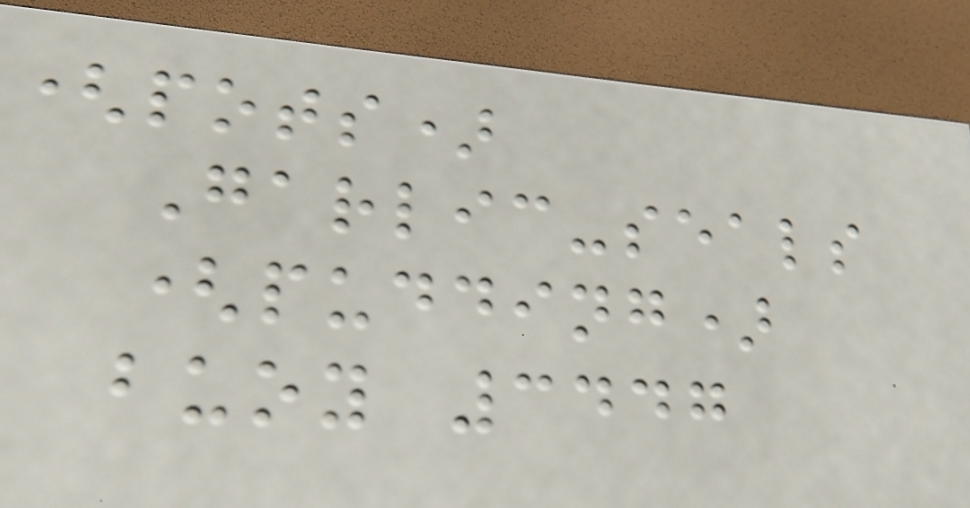(pots)
Garlic-seals
(pudding)
buoy 3447
